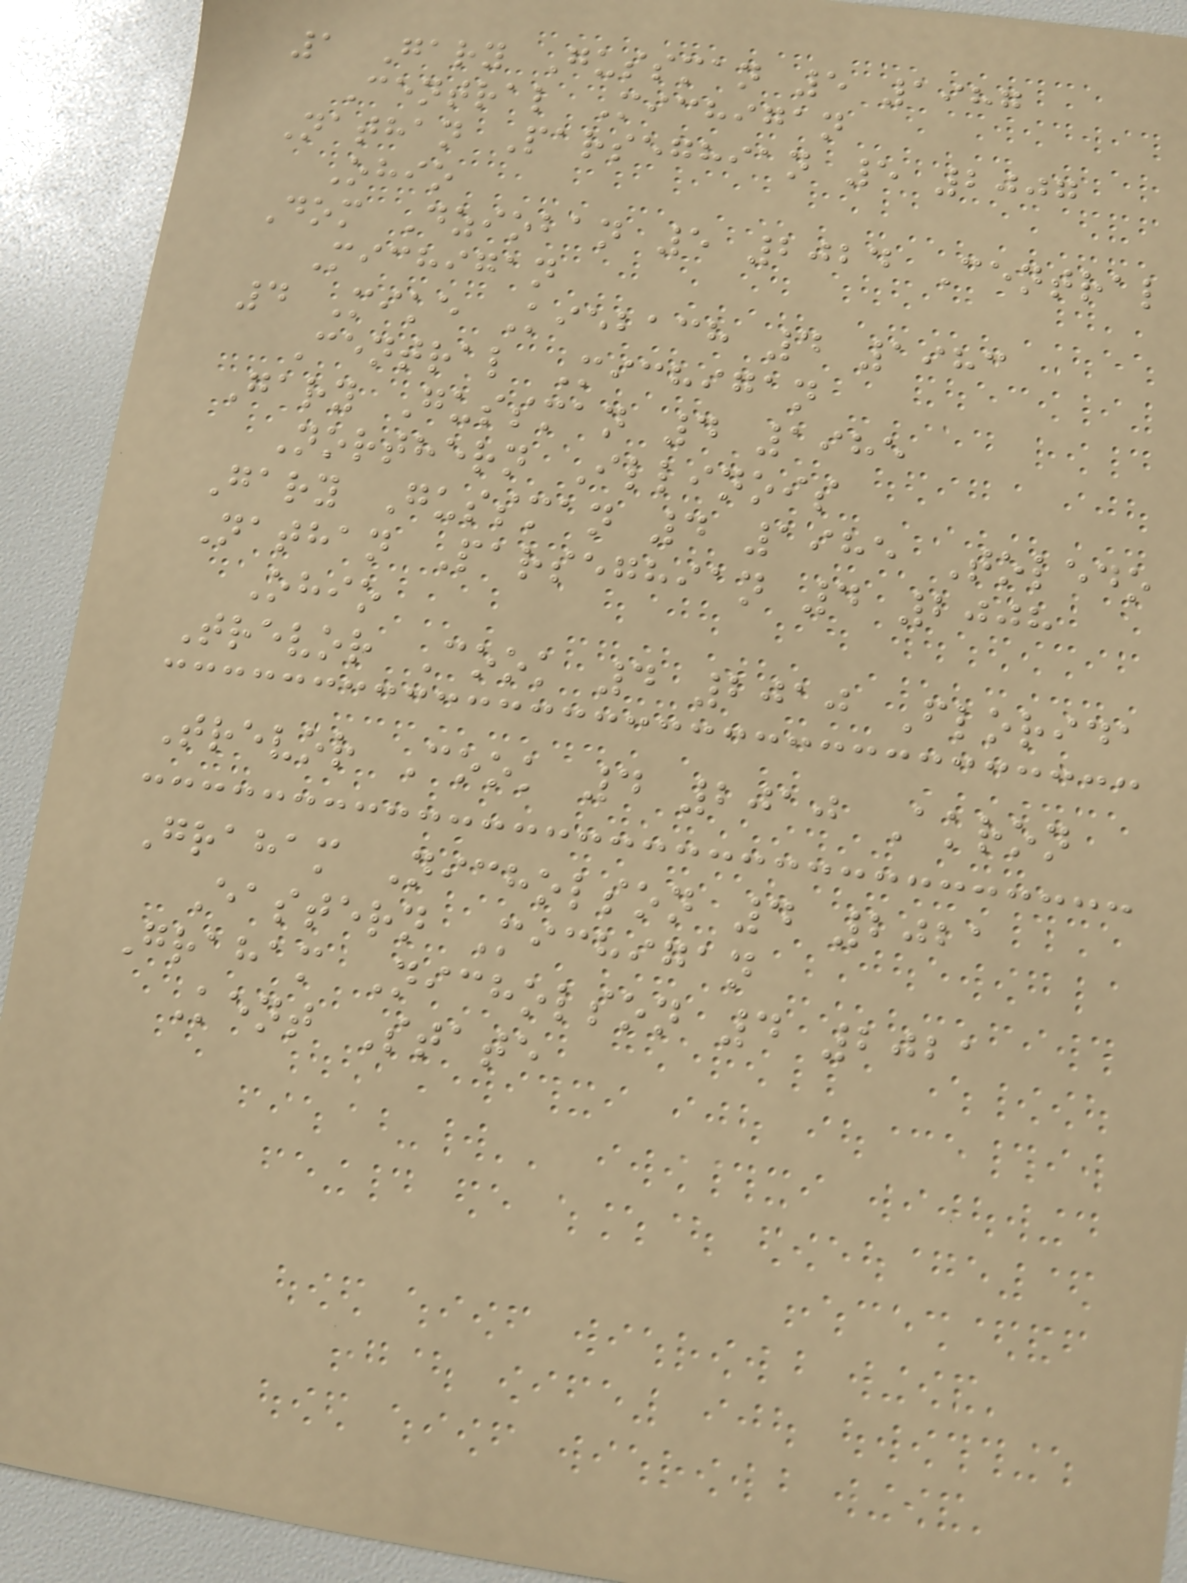1 Gary Gussman 5 1987
Central Michigan
Nathan Parseghian 5 2007
Ohio
Dom Dzioban 5 2024 Central
Michigan
4 Mike Kiebach 4 1983
Central Michigan
Gary Gussman 4 1985
Northern Illinois
Gary Gussman 4 1985 Toledo
Nathan Parseghian 4 2008
Ohio
Trevor Cook 4 2010 Florida
Trevor Cook 4 2010 Akron
Graham Nicholson 4 2021
Eastern Michigan
Graham Nicholson 4 2021
Kent State
